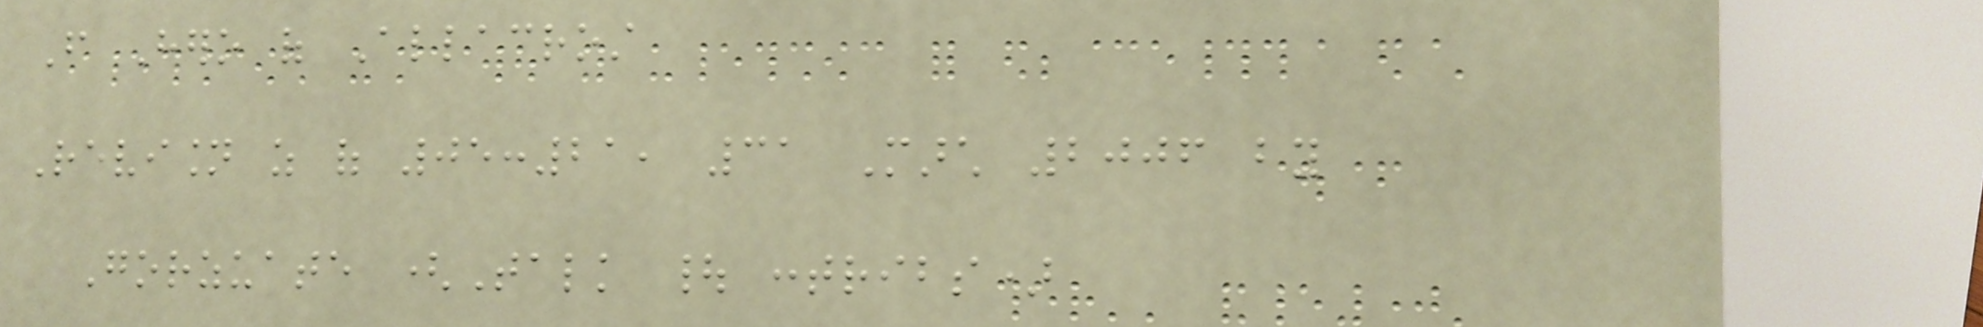From Hero of Allacrost
Revision as of 05:21, 31 March 2006 by
Gorzuate (Talk | contribs)
